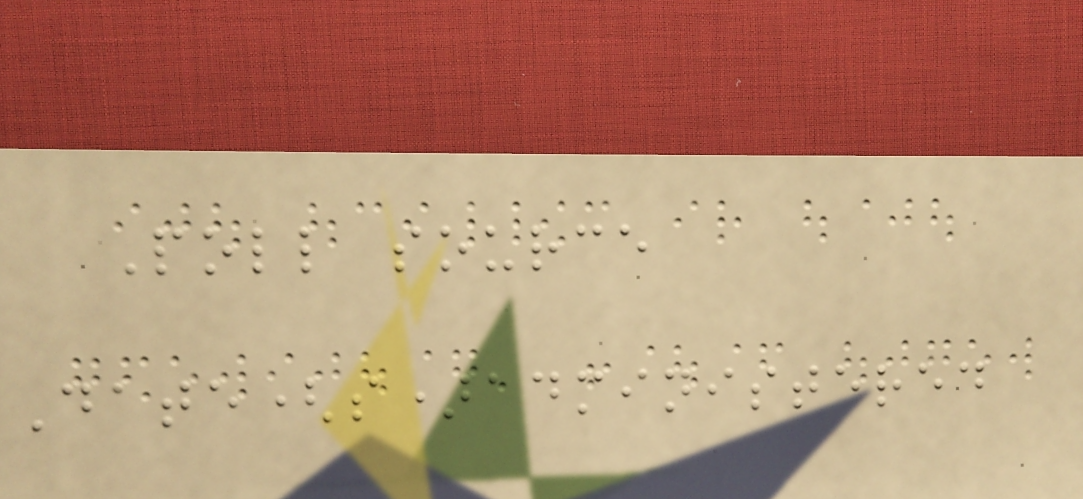Poll source
Date(s)administered
